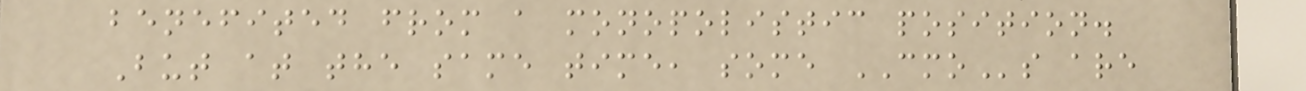benefited from a monopolistic position.
But at the same time, some CMOs are
